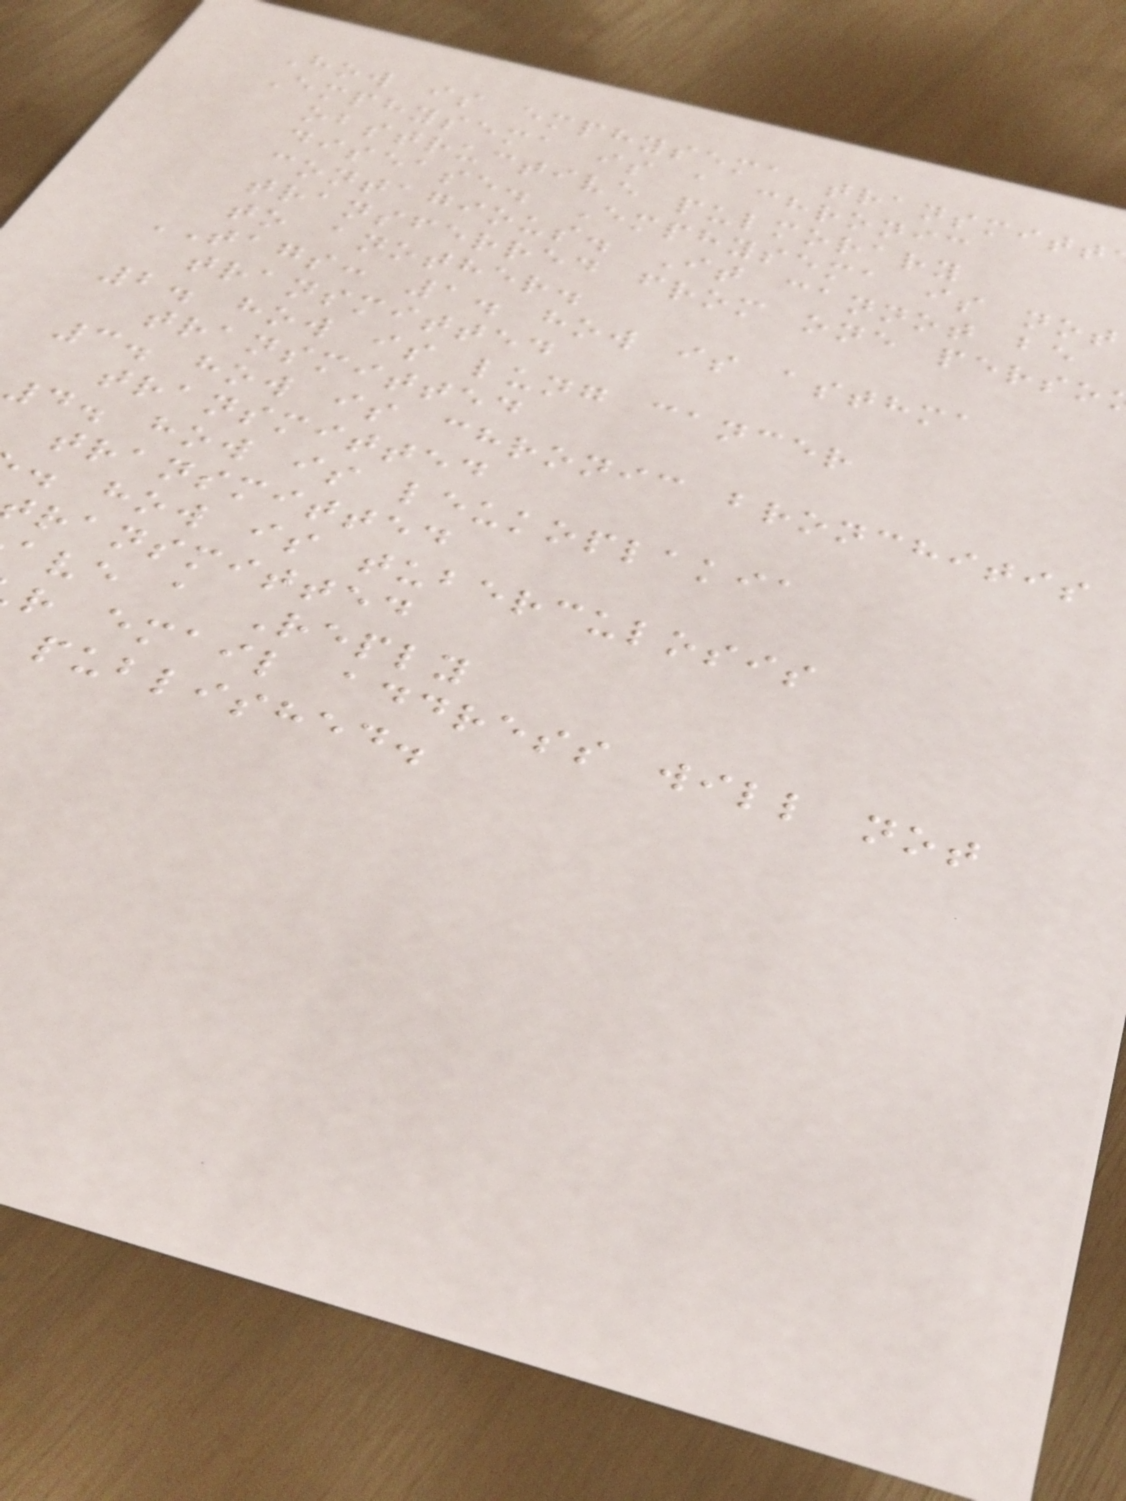How is emphysema transmitt
Emphysema is a chronic
obstructive pulmorary
disease. Emphysema is not
contagious. It cannot be
transferred from one perso
to another.
TAGS: 1. how is asthma
transmitted
2. how is lung cancer
transmitted
3. how is chronic bronchitis
transmitted
4. how is leukoplakia
transmitted
. how is tuberculosis
ransmitted
ave a Reply
r email address will not
published.
